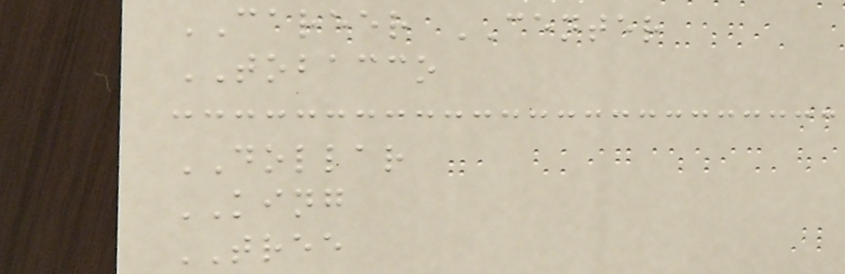CAREER CENTER
TOBACCO
DOLLAR
KING
TREE
